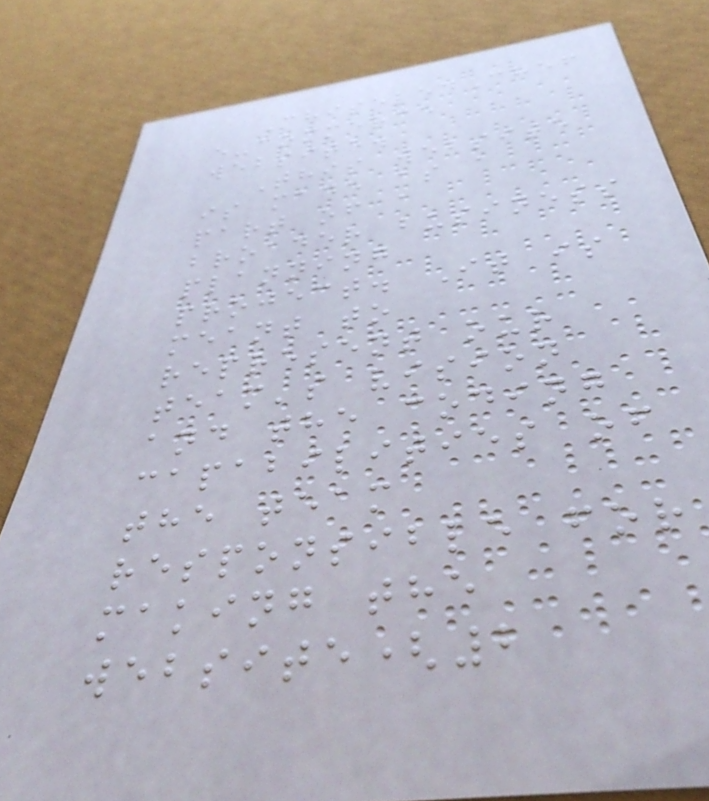ChiseledChef
e-commerce
website.
This website
is made as a
part of a
broader business
planning
project. It is
meant to
represent our
team's vision
and the coding
capabilities of
the team
responsible for
making the
website(2
